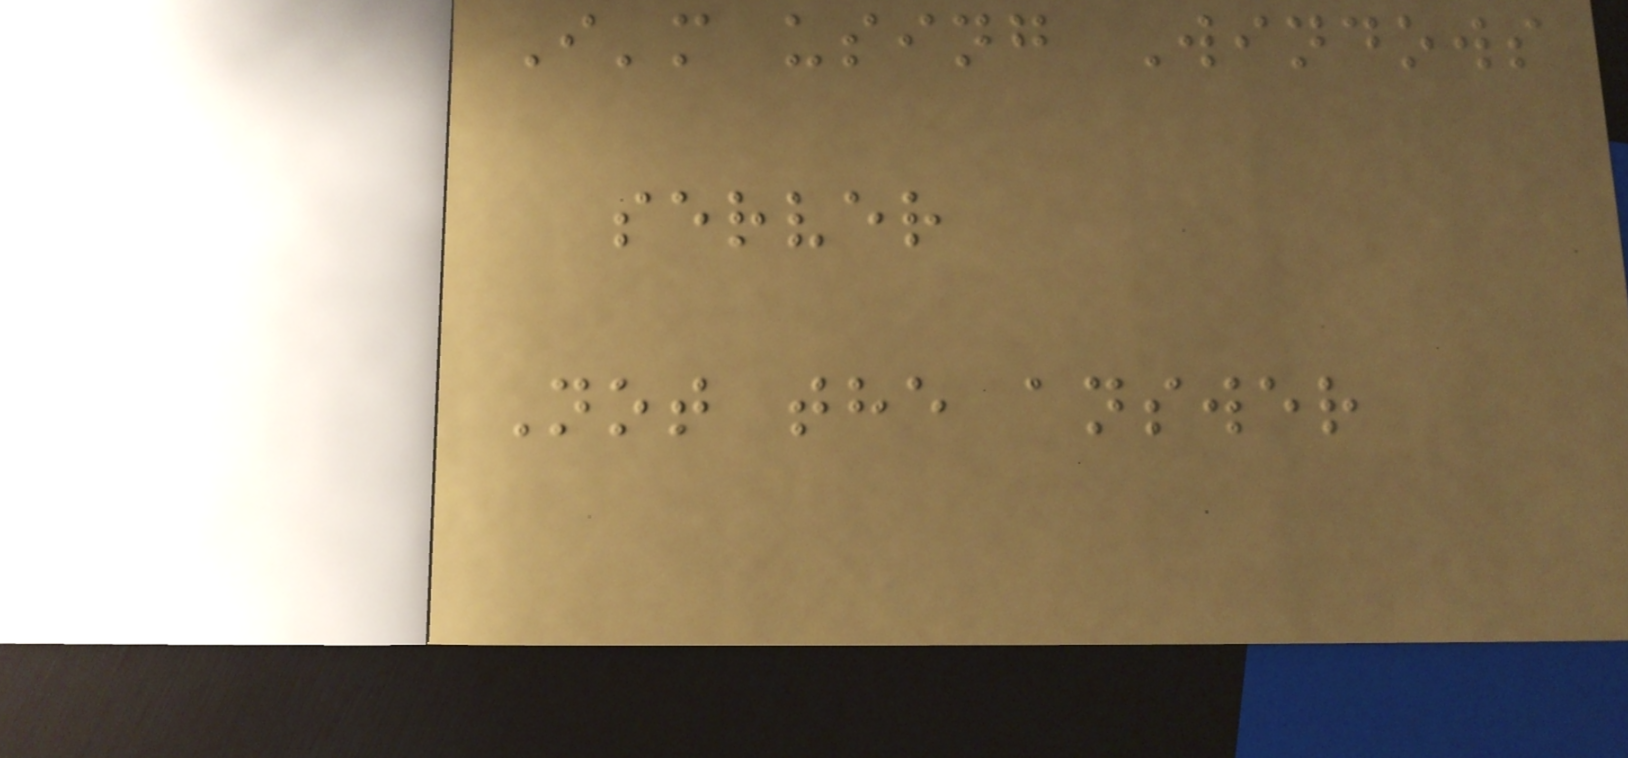I'm using Windows
server
Not the answer
